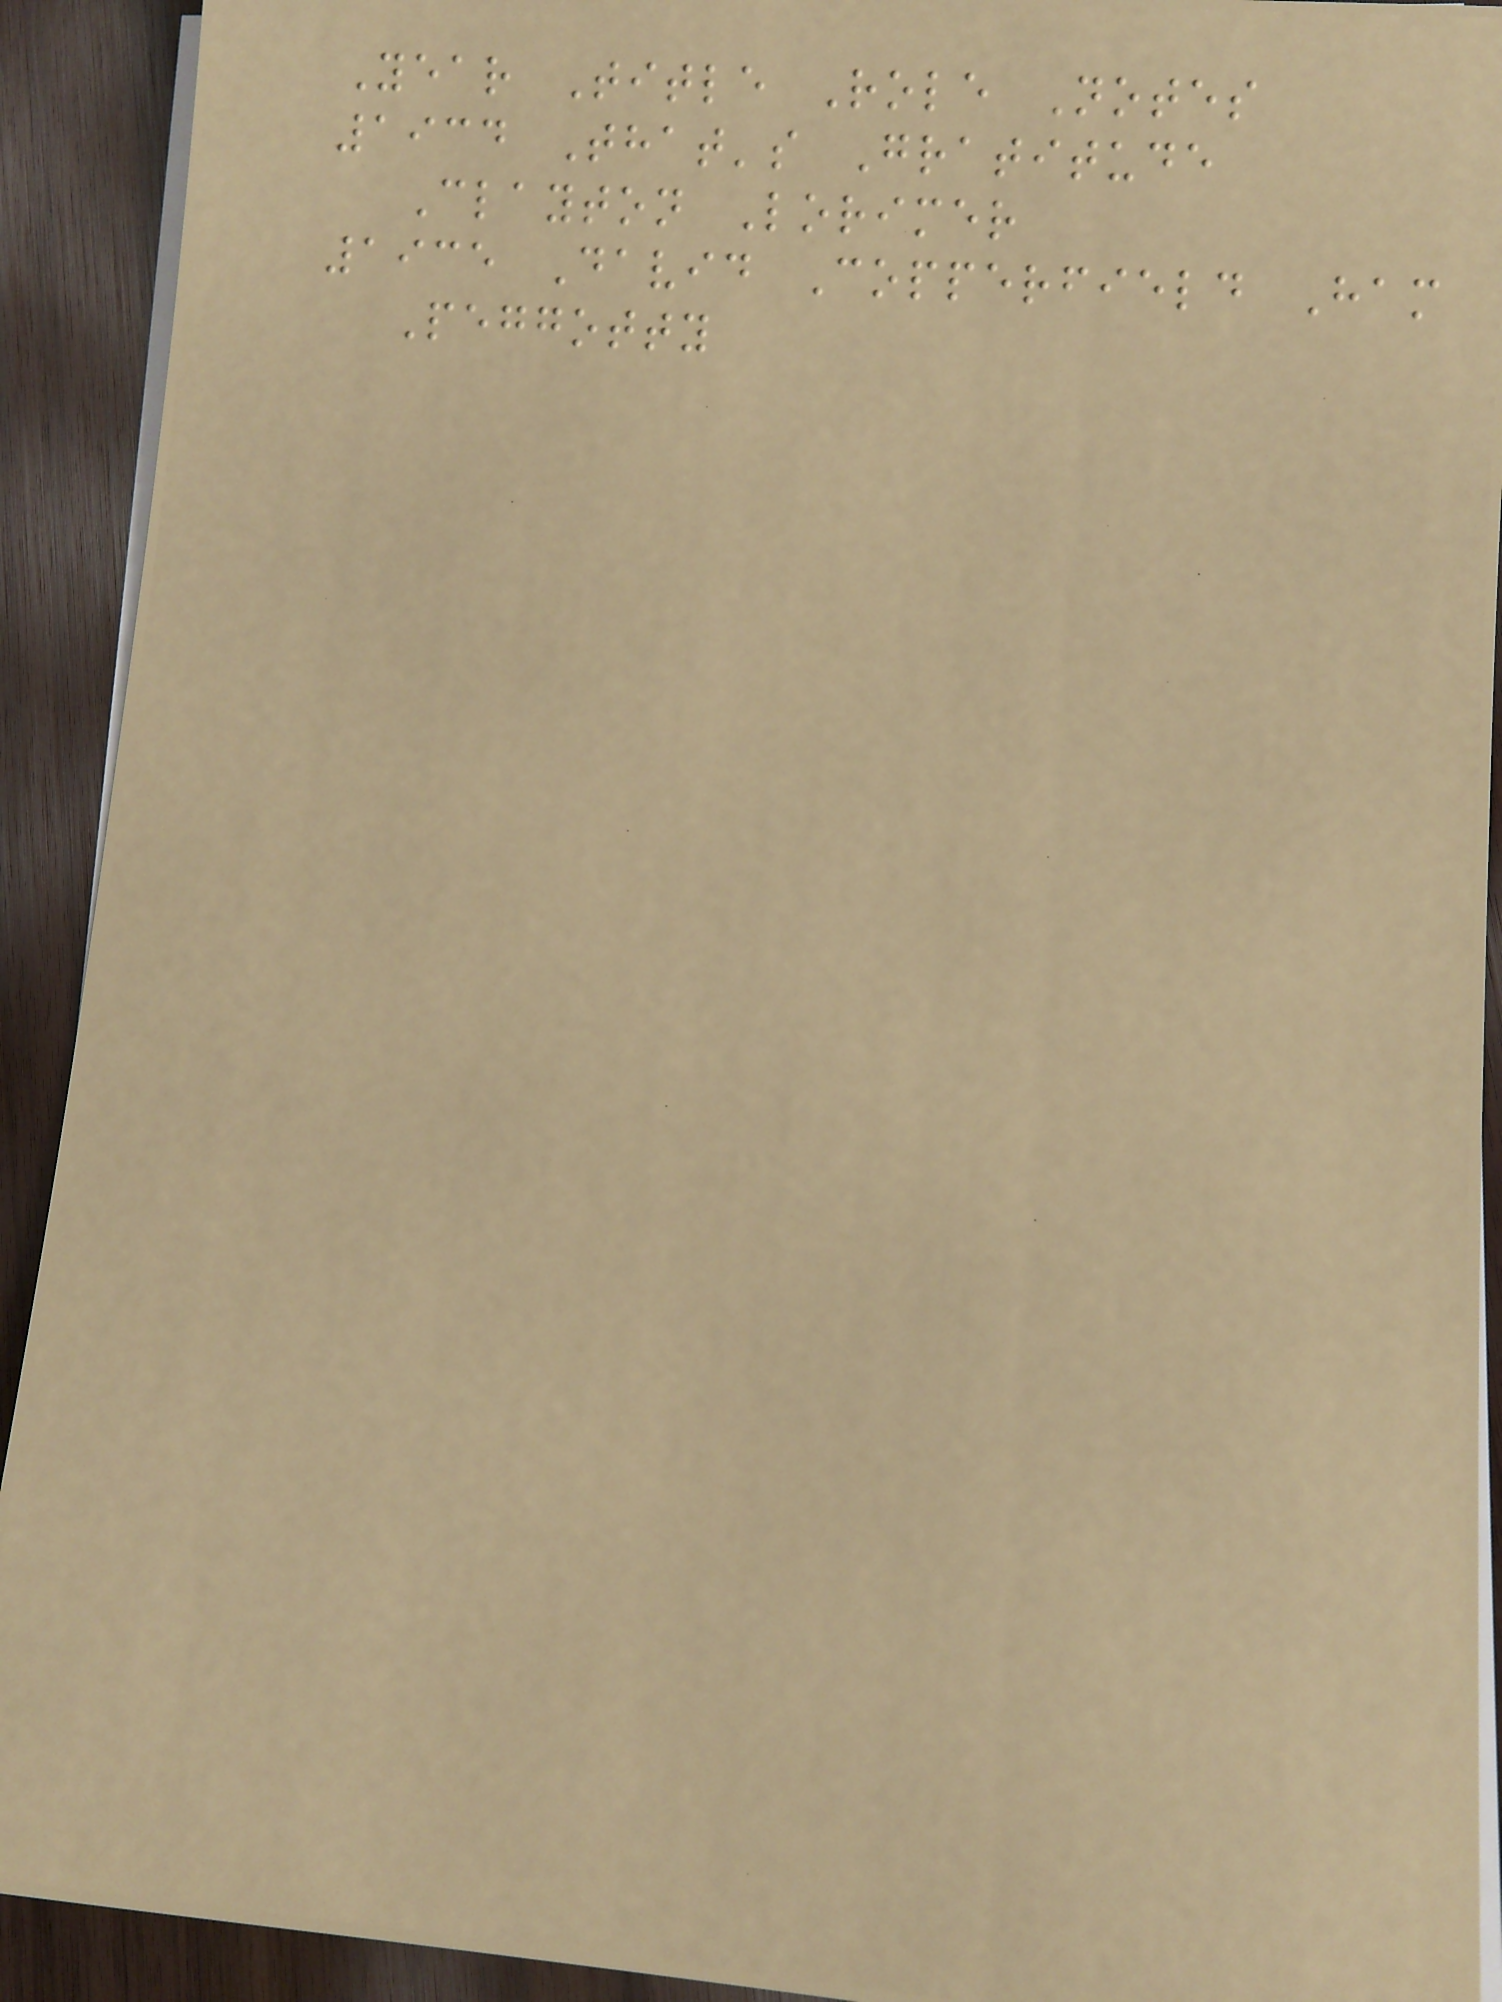Year Title Role Notes
1934 That's Gratitude
Clayton Lorimer
1935 David Copperfield Ham
Peggotty
